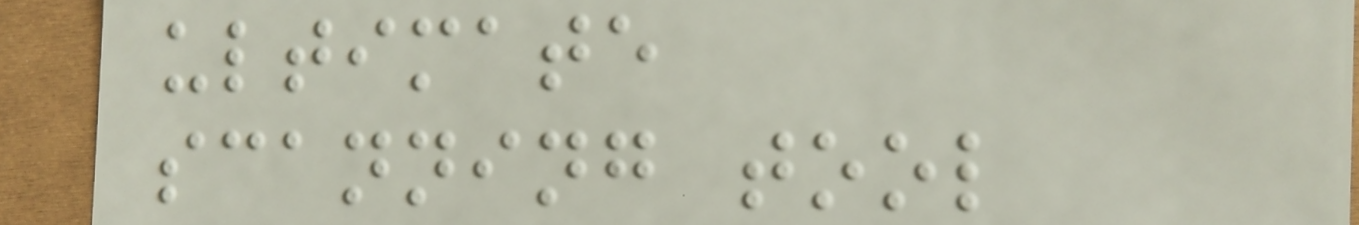ultimate
scanning tool
